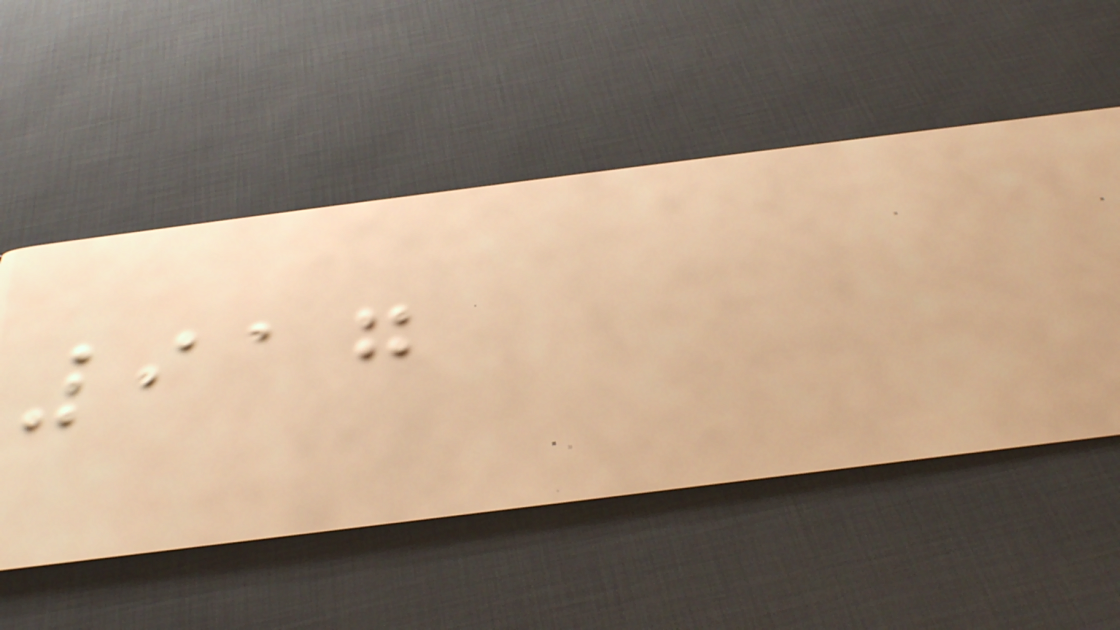917
